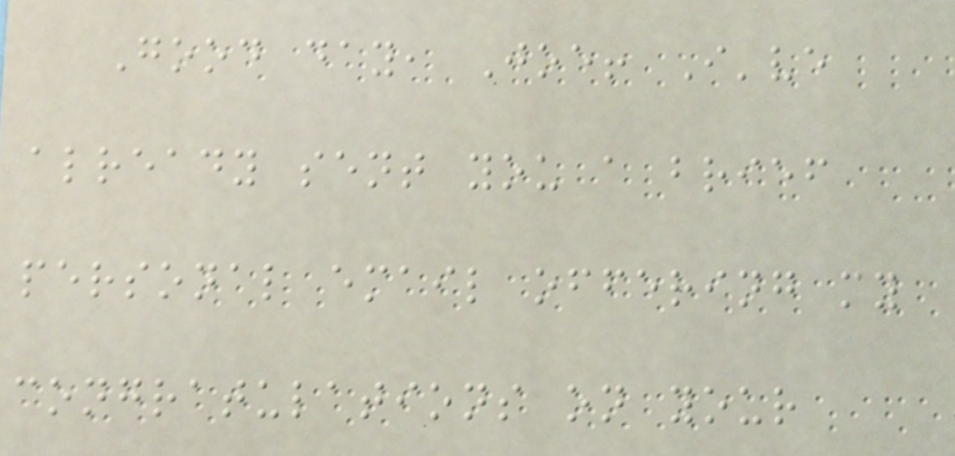Good day, Joe! I've
already sent you a brief
personal email offering my
congratulations on your
